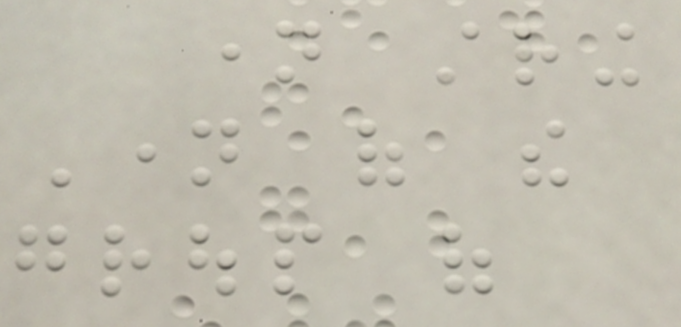name string
Name of the
group of
